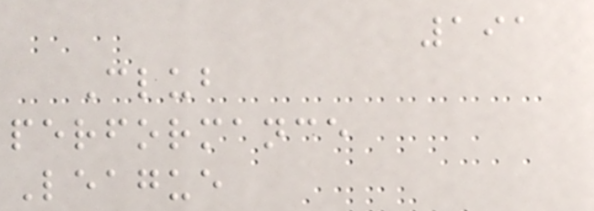191
Club
performance
League
